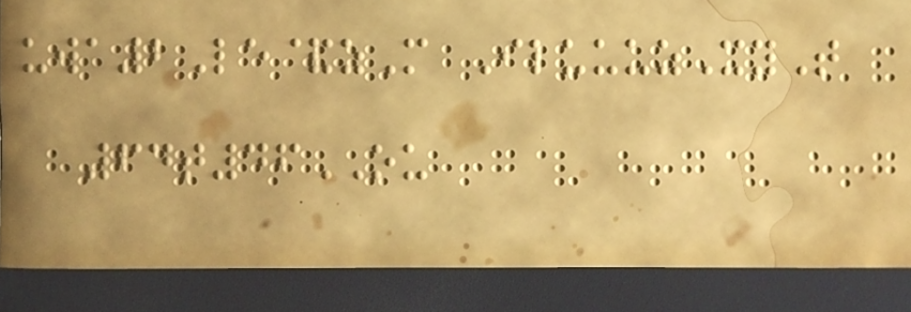uwa2Le&zM IluuuzXyT
64t46OU
